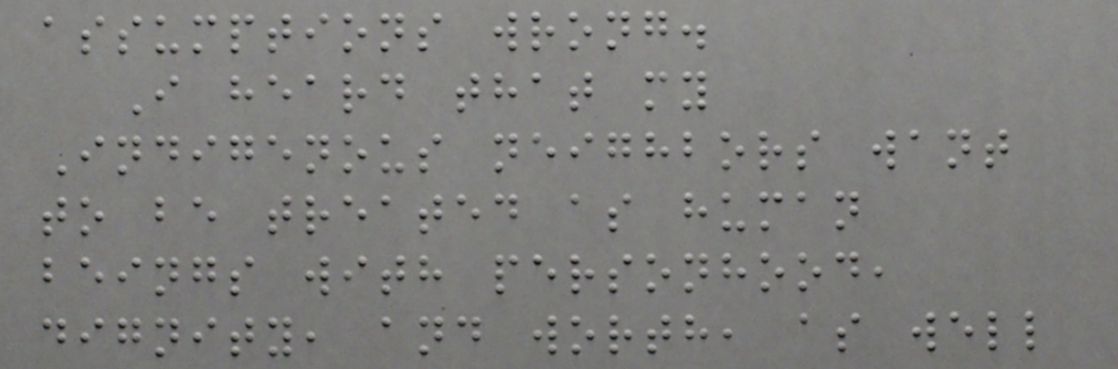assumptions wrong.
I heard that my
Indigenous neighbors want
to be treated as human
beings with personhood,
dignity, and worth, as well
